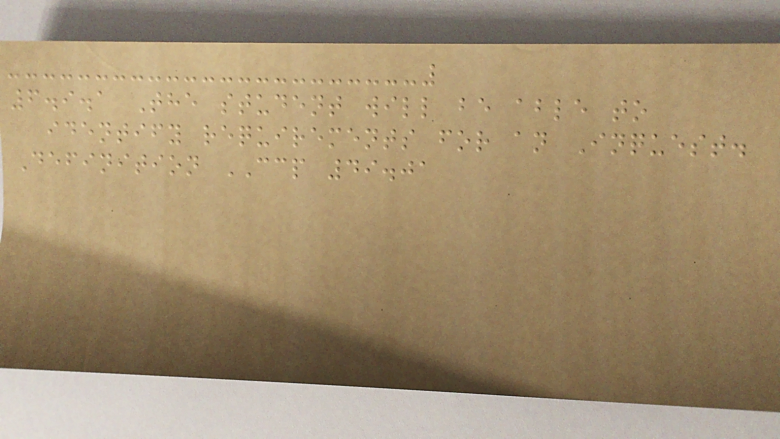6.9.1 The student will be able to
identify requirements for an Inquest.
Definition CCP 49.01
